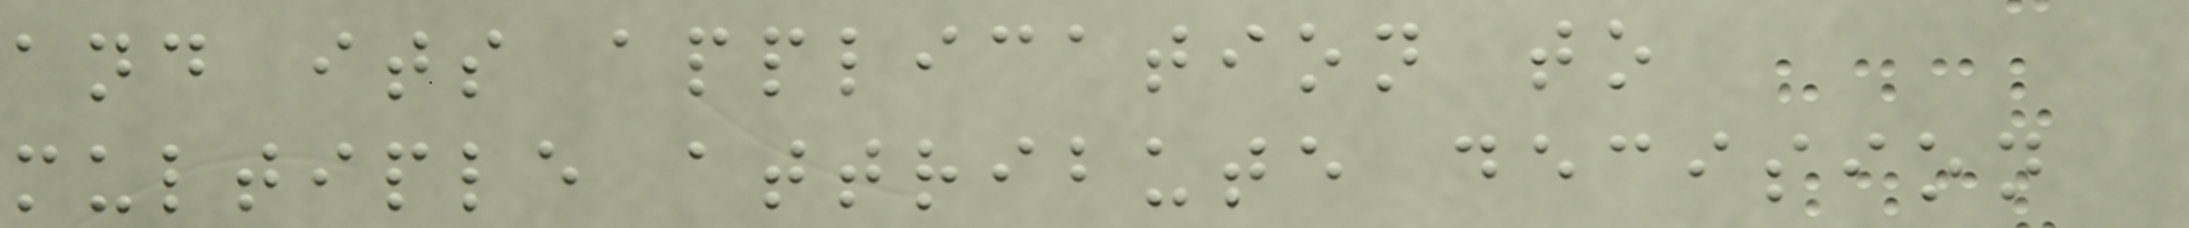and its application to
multiple attribute decision
